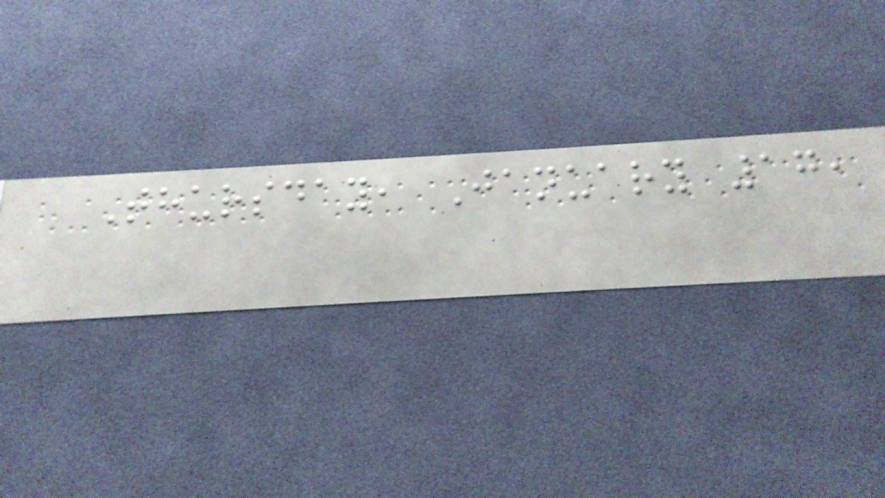Thursday, January 17,
